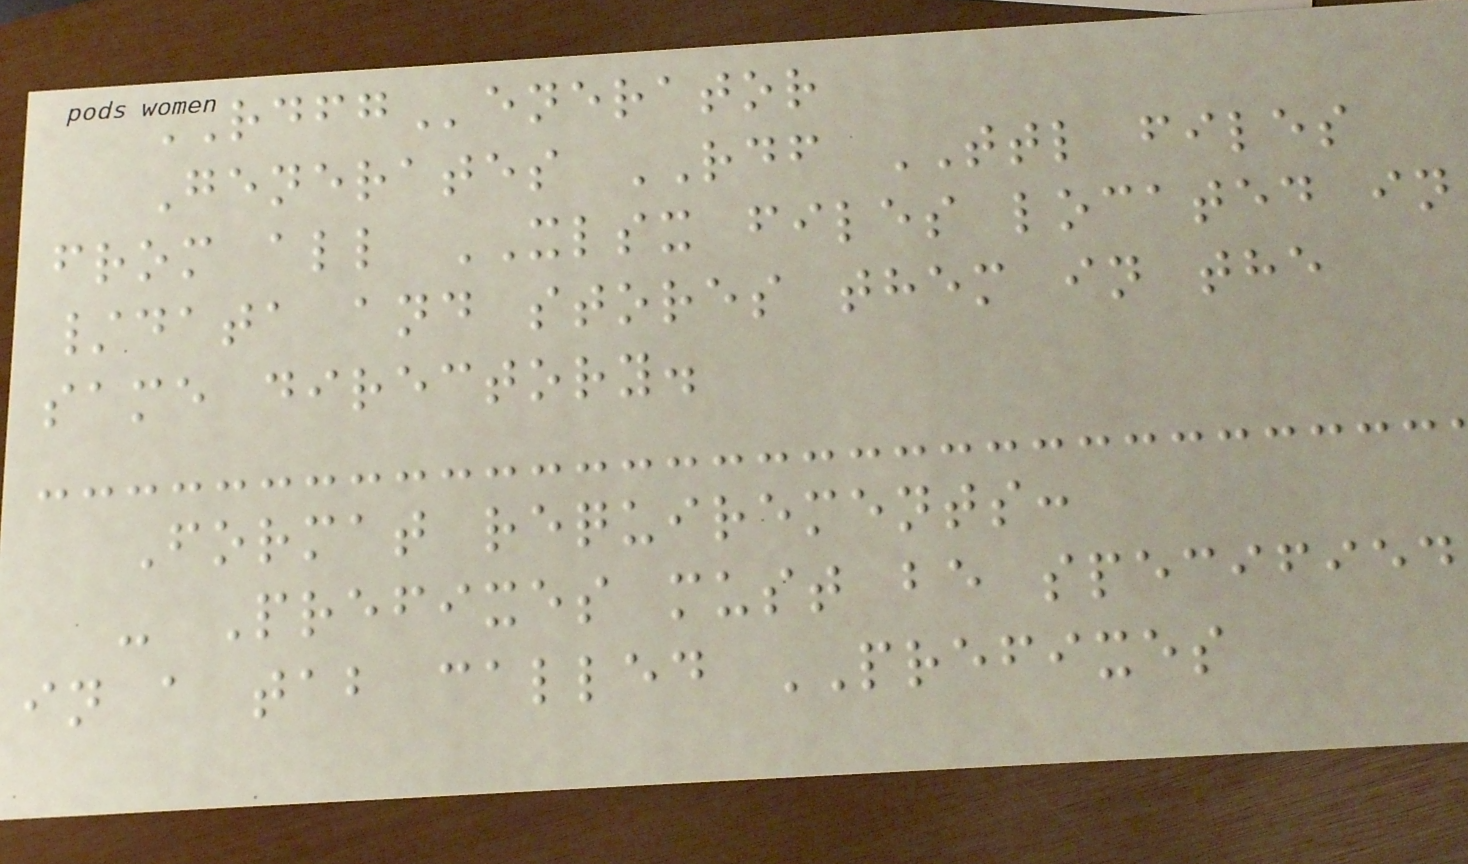RDFGenerator
Generates RDF TTL files
from all XLSX files located in
/data and stores them in the
same directory.
Format requirements:
- Prefixes must be specified
in a tab called PREFIXES
